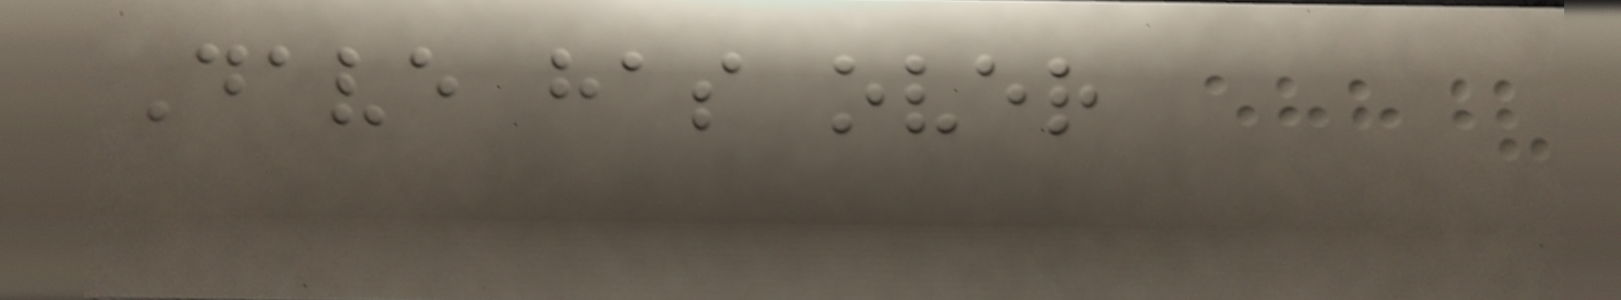Dave has over
